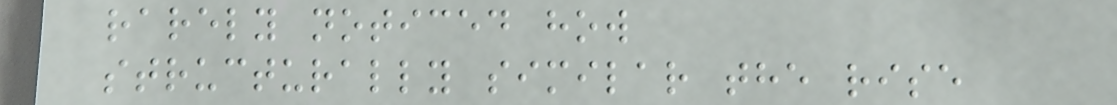rarely noticed how
structurally similar the rise
